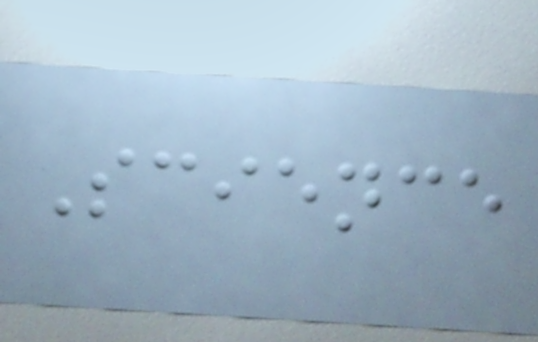Science
